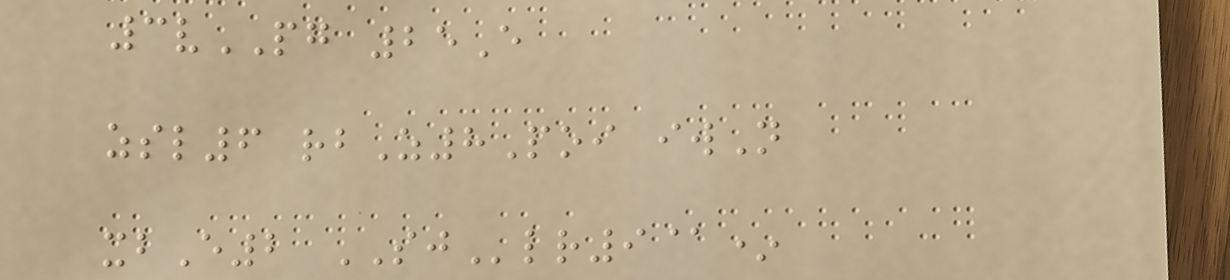3vPG 25E
zsl6 rbZ8Poi iwN
xbE2 SJlr9@*
